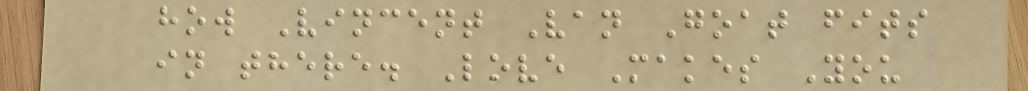how Vincent Van Goat fits
in there. Love Makes You
